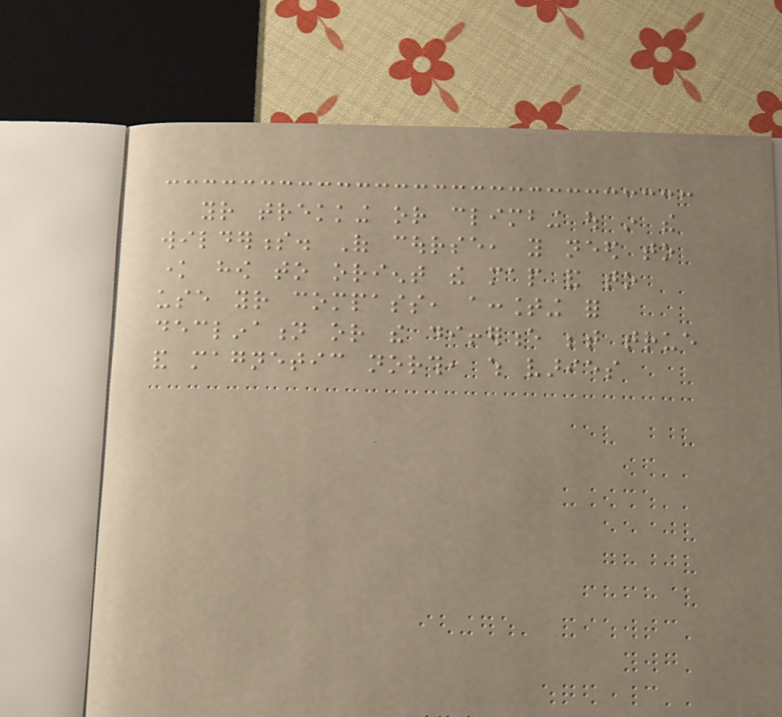your trekking or climbing out in the
wilderness. Of course, you need to
know how to orient the map and to
use your compass, accounting for
declination or the difference between true
and magnetic north, which varies
